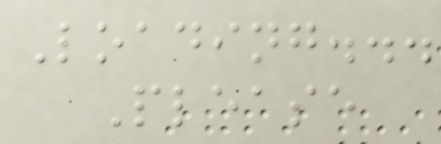Loading...
Please
